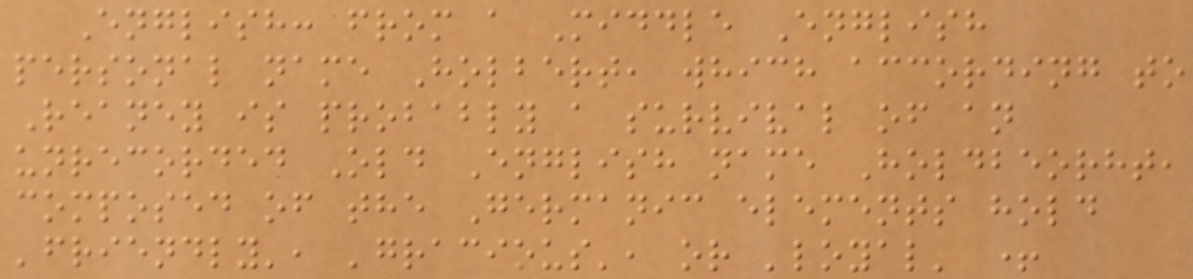English: from a Middle English
personal name Holbert, which according to
Reaney is probably a survival of an
unrecorded Old English name Holdbeorht,
composed of the Germanic elements hold
'friendly', 'gracious', or 'loyal' +
